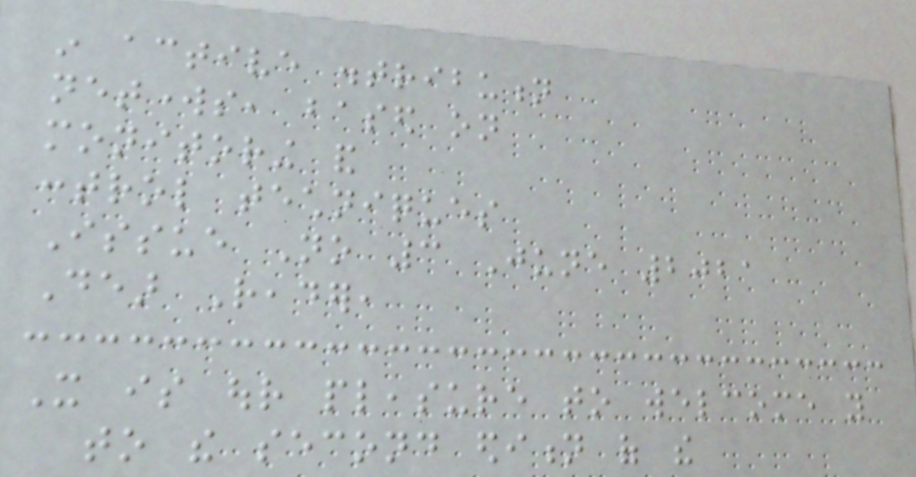in active distribution
networks, based on
monitoring and
control techniques
Issue No 3 June 2021
Dear Reader,
It is our pleasure to welcome you
to the second edition of the
